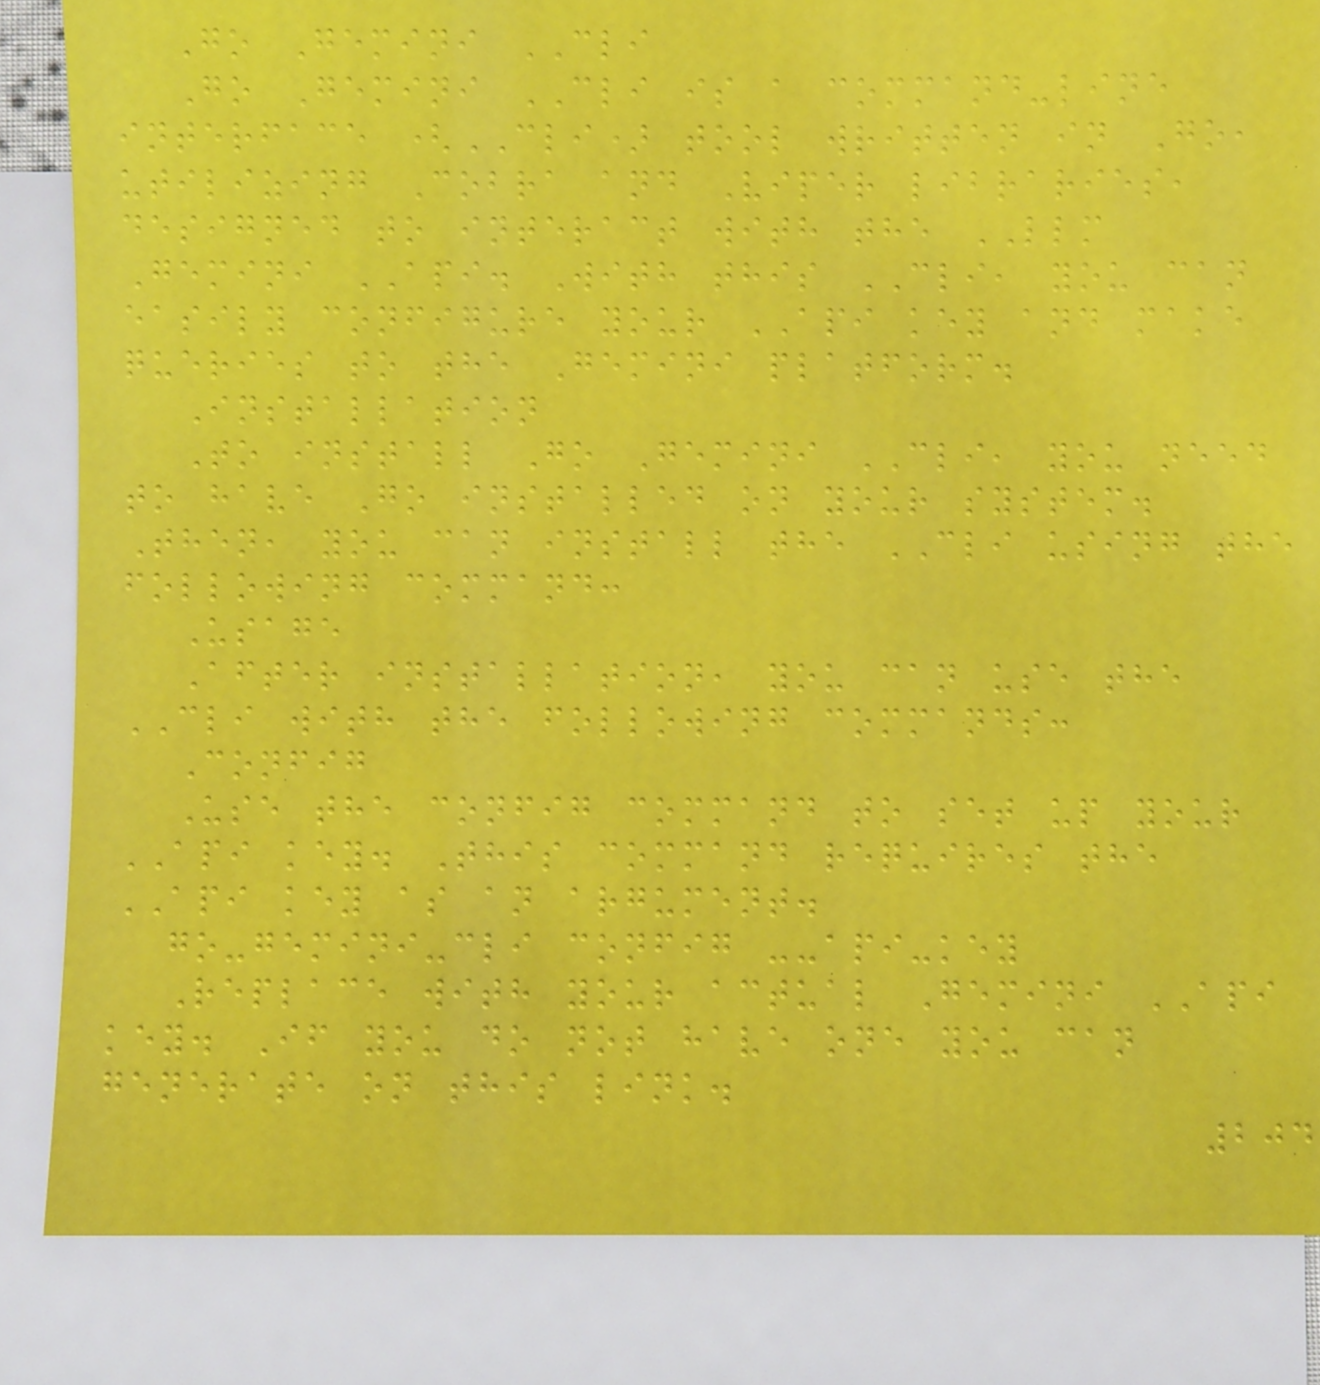Go Gemini CLI
Go Gemini CLI is a command-line
interface (CLI) tool written in Go,
utilizing Cobra and Viper libraries,
designed to interact with the LLM
Gemini API. With this CLI, you can
easily configure your API key and make
queries to the Gemini platform.
Installation
To install Go Gemini CLI, you need
to have Go installed on your system.
Then, you can install the CLI using the
following command:
Usage
After installation, you can use the
CLI with the following commands:
Config
Use the config command to set up your
API key. This command requires the
API key as an argument.
go-gemini-cli config --api-key
Replace with your actual Gemini API
key. If you do not have one you can
generate on this link.
204
